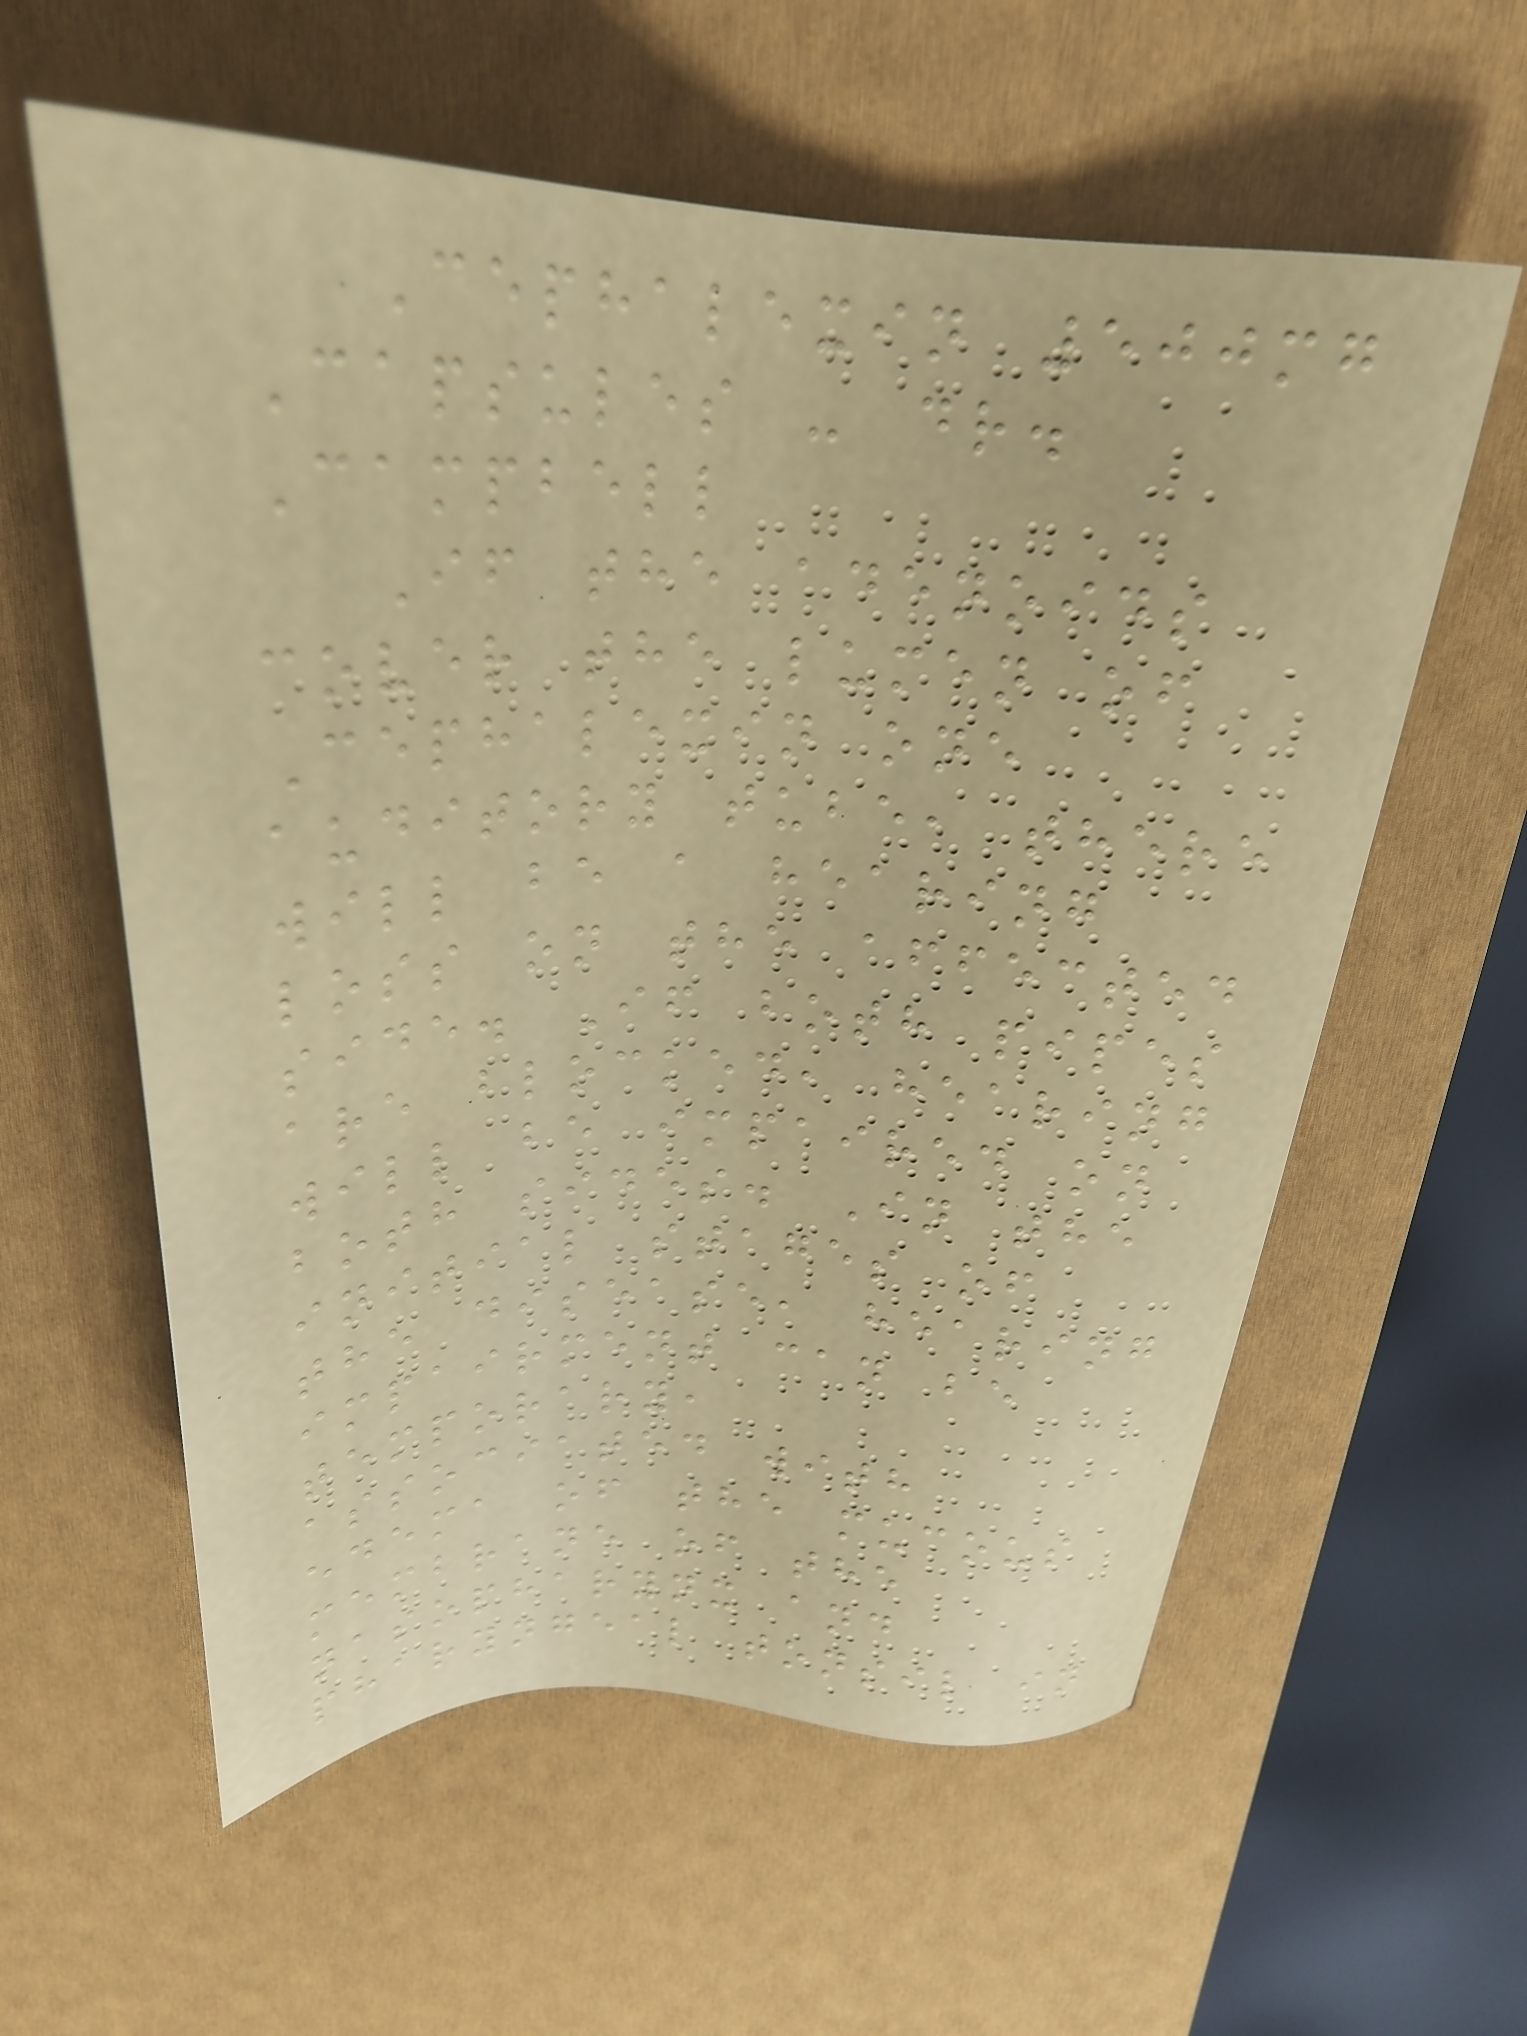Cephalexin 500mg
Capsules - dr.
Campbell
If the adenoids
cover the lumen of
Cephalexin one
auditory tube, there
will be a hearing
loss on the affected
side. If both pipes
are blocked, hearing
will be impaired on
both sides. In the
initial stages of
the disease, hearing
impairment can be
temporary,
associated with
edema of the mucous
membrane of the
nasopharynx and
pharyngeal tonsil in
